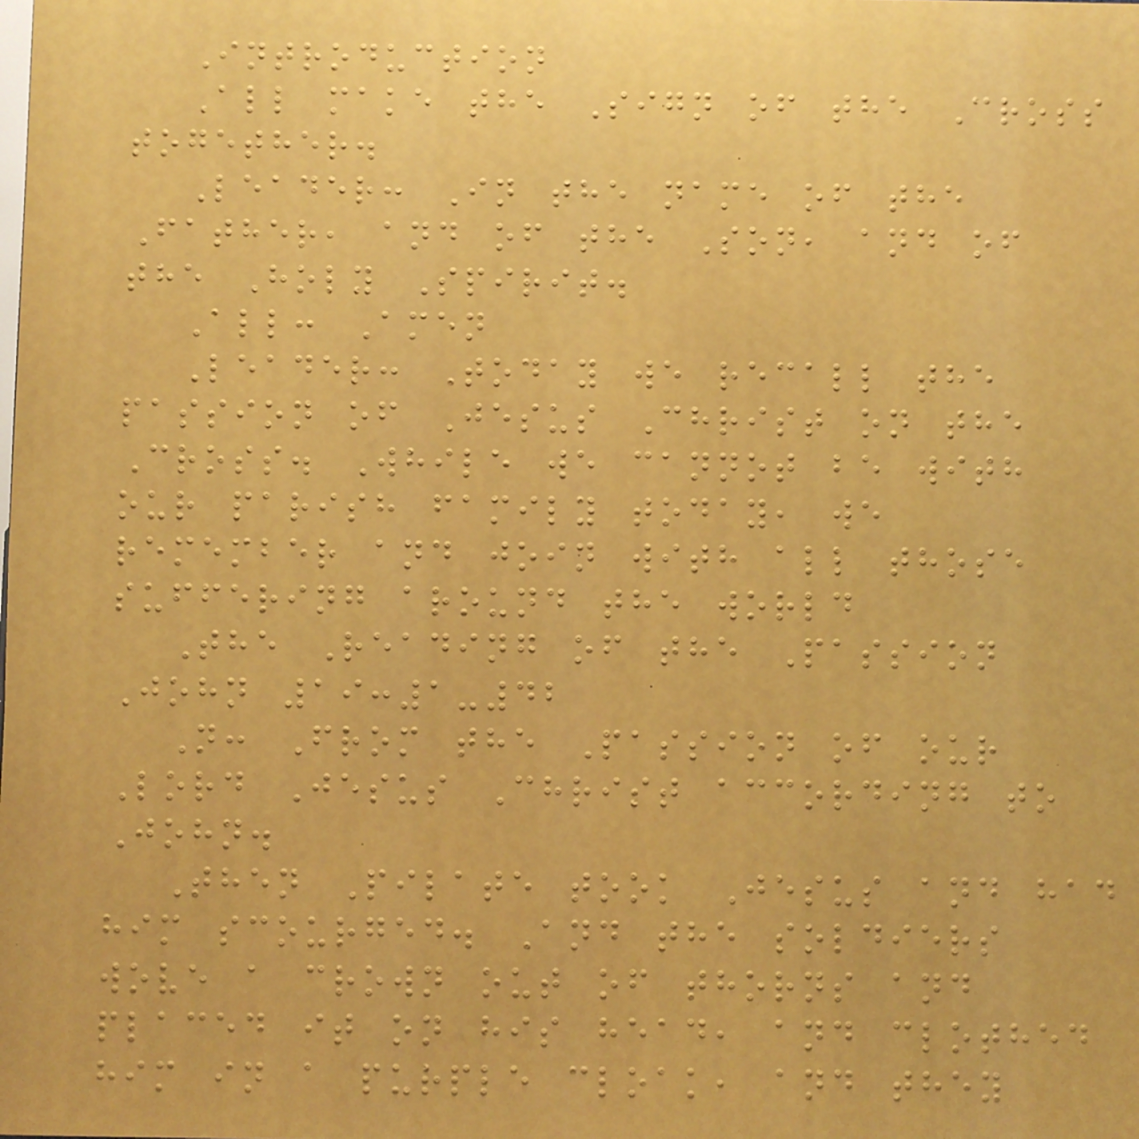Introduction
All make the Sign of the Cross
together.
Leader: In the name of the
Father, and of the Son, and of
the Holy Spirit.
All: Amen
Leader: Today we recall the
passion of Jesus Christ on the
Cross. While we cannot be with
our parish family today, we
remember and join with all those
suffering around the world
The Reading of the Passion
John 19:1-42
N: From the Passion of our
Lord Jesus Christ according to
John.
Then Pilate took Jesus and had
him scourged. And the soldiers
wove a crown out of thorns and
placed it on his head, and clothed
him in a purple cloak, and they
